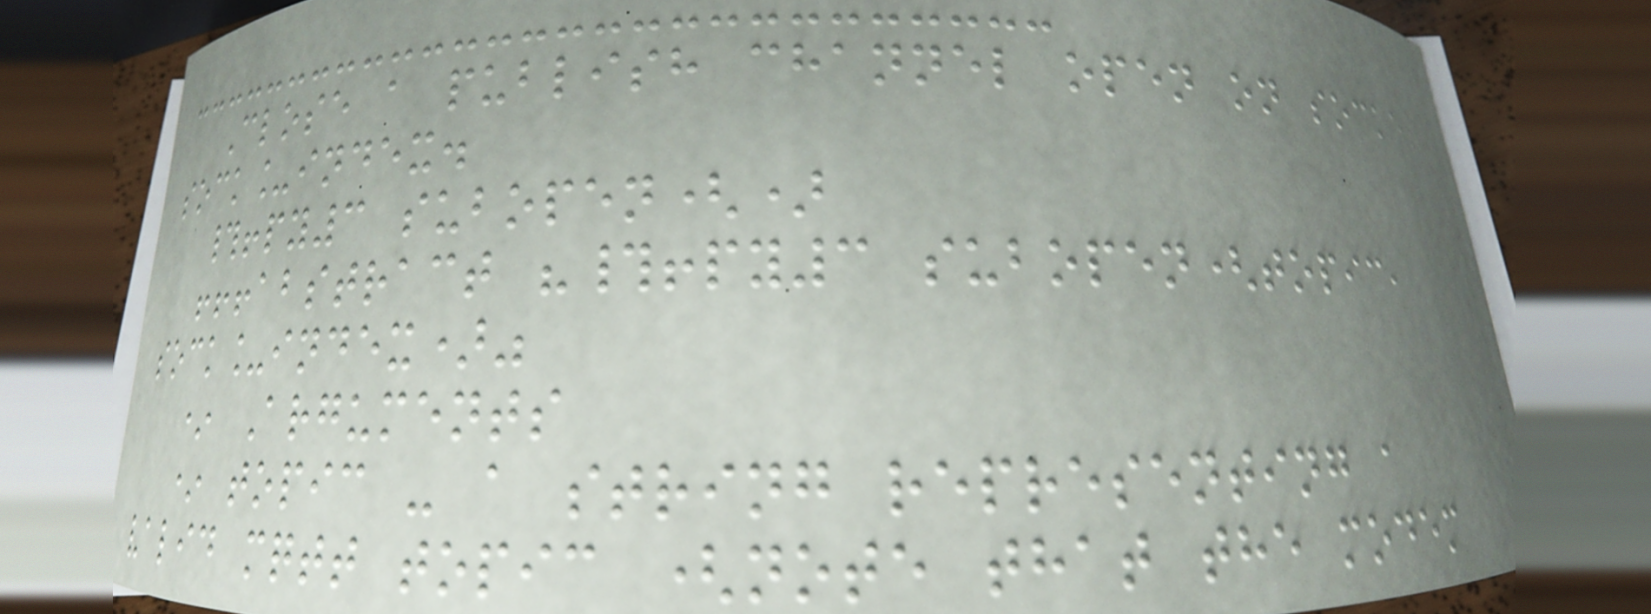Close a publish channel open on socket
sock_index.
#!py3 subopen()
!!!abstract "#!py3 subopen(topic,
sock_index)"
* Arguments
* topic - a string representing a
valid mqtt topic (note that the modem
